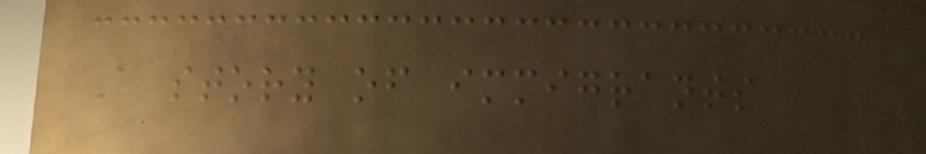A story of immigrants
